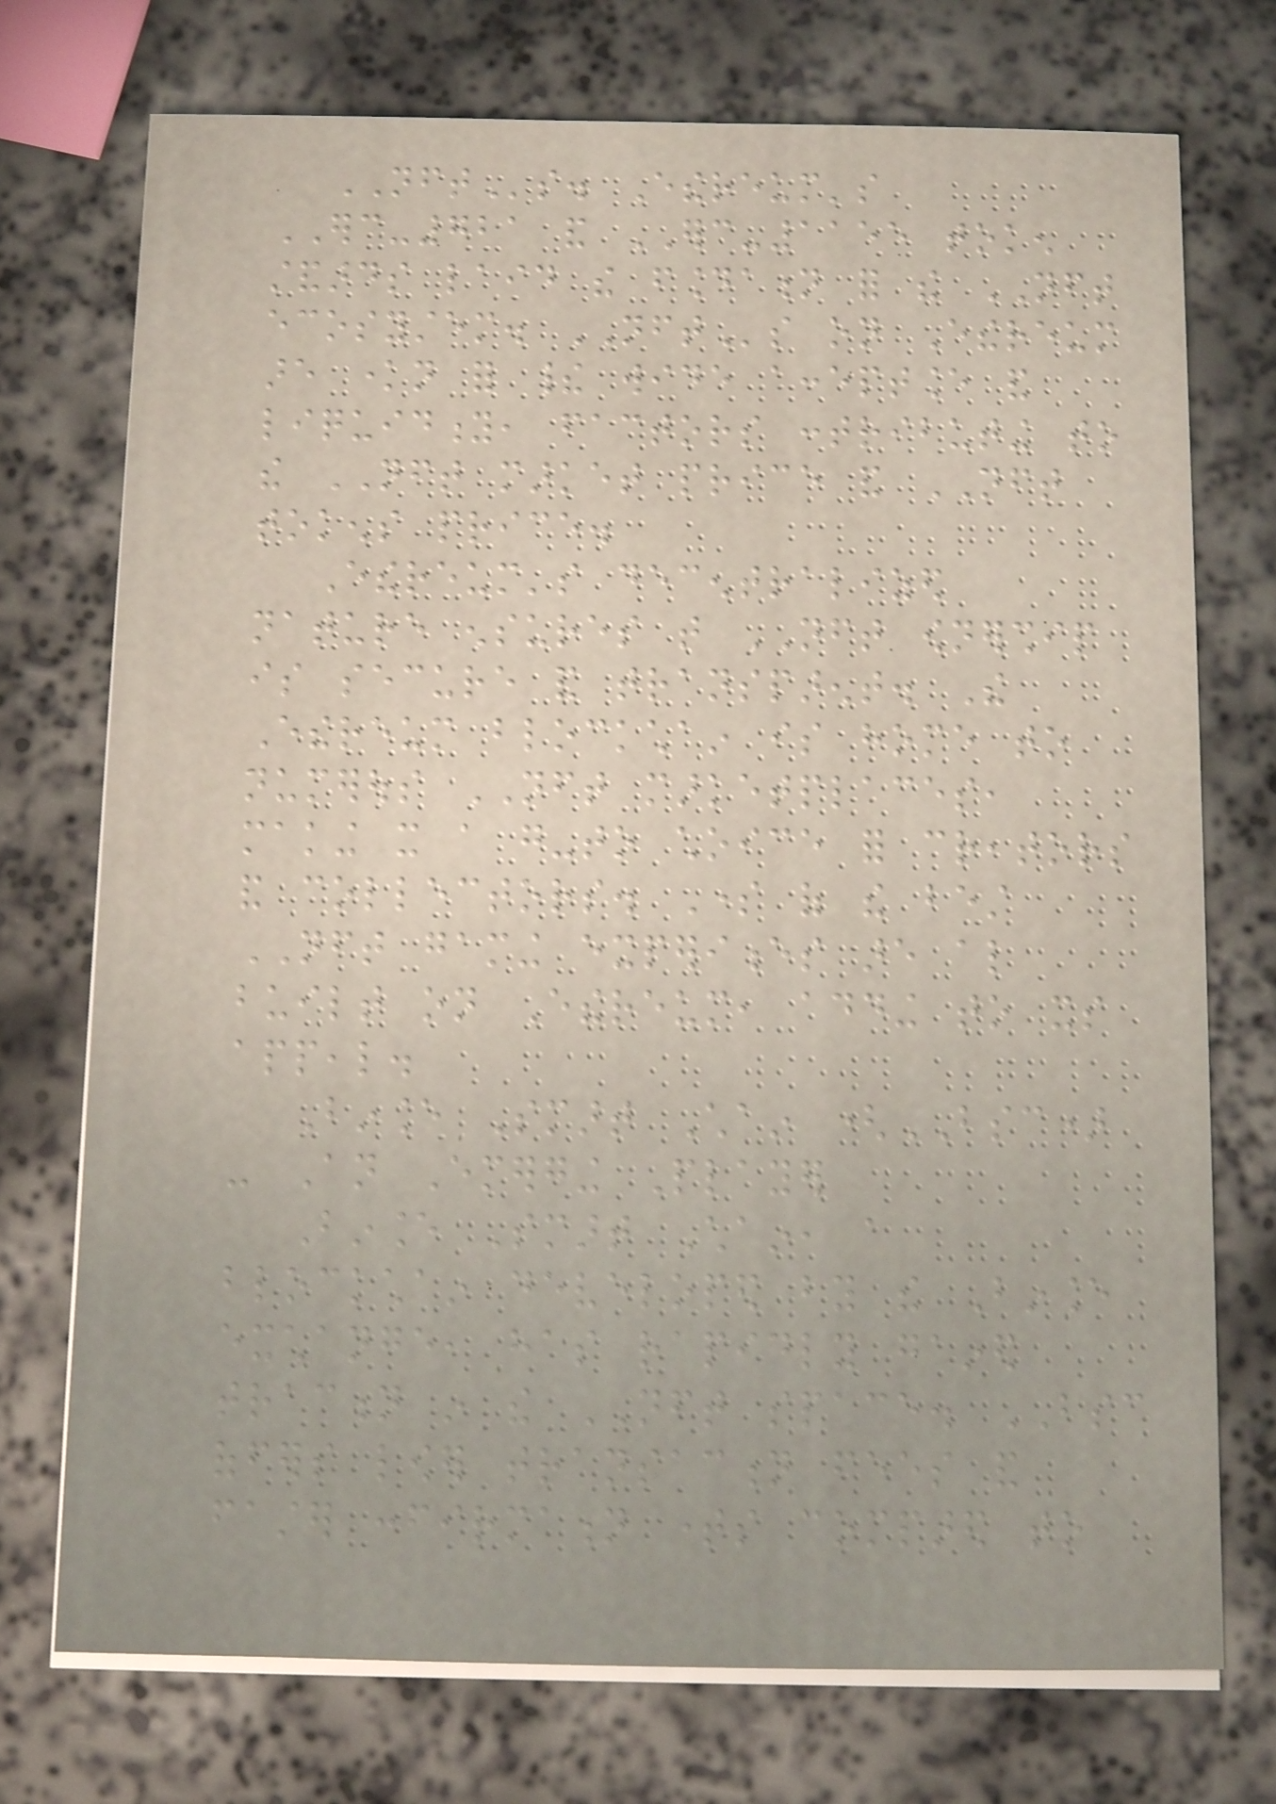NFTs. Ethereum's
ERC-721 and ERC-1155 token
standards laid the foundation for the NFT
ecosystem. NFTs on Ethereum
are known for their wide acceptance and
liquidity, factors contributing to
the NFT market price and NFT
tokens price.
Ethereum's decentralized
nature ensures that NFT ownership
is secure and transparent. The
Ethereum blockchain is home to
numerous NFT marketplaces,
making it a go-to choice for creators
and collectors. Some of the best
NFT gaming experiences are also
built on Ethereum, adding to its
appeal.
Binance Smart Chain (BSC)
- An Emerging Player
Binance Smart Chain, a
blockchain developed by the Binance
exchange, has rapidly gained
traction in the NFT space. BSC
offers lower transaction fees and
faster confirmation times compared to
